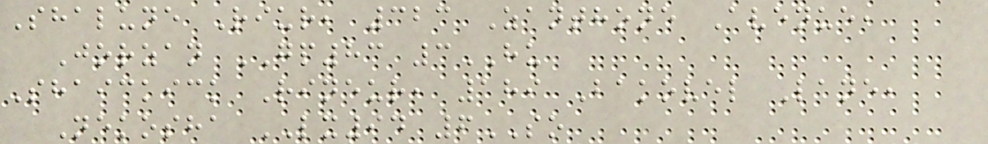Shalune Riur, 323 Zanthone Avenue,
Jorzan GP83 3HU
Shaickick Rineur, 189 Bakovel Lane,
Nekosha LX94 6SO
